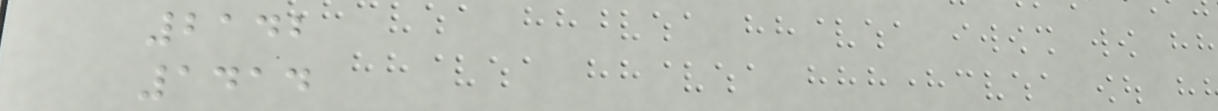2142
1414
